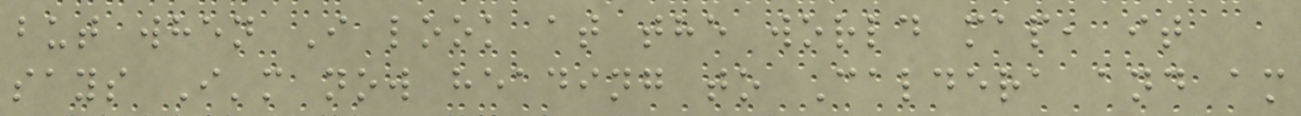but when I look at the world map, it
says I'm now heading to Caldera and am
